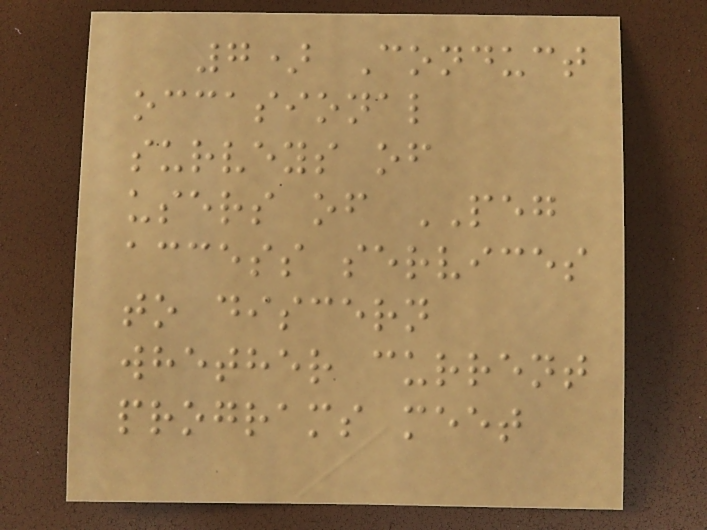7) Conduct
occasional
surveys of
users of PEG
access services
to discern
whether current
programs meet
